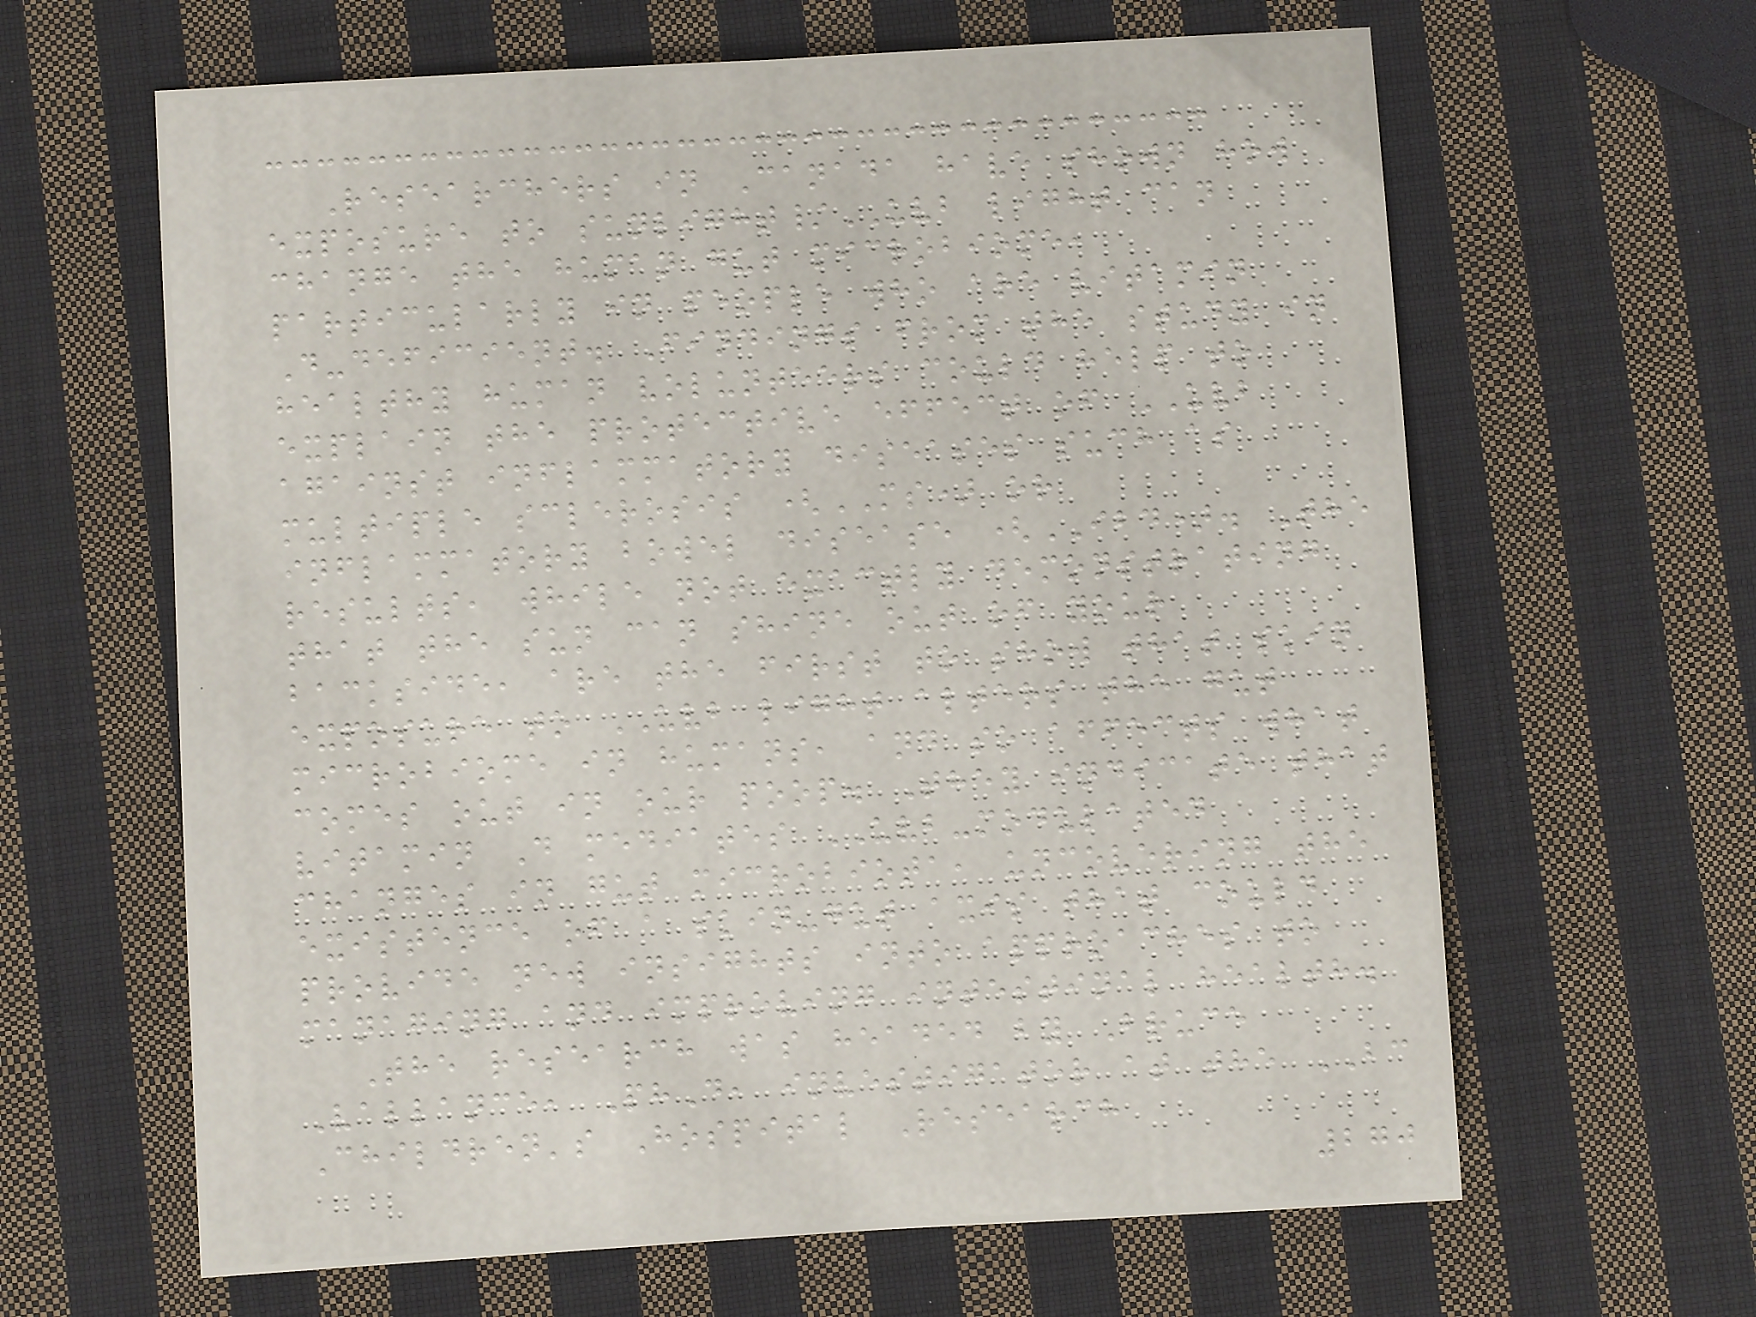Researchers in Canada have shown how
exposure to sunlight/UVB light can
change the human gut microbiome,
particularly in people who are vitamin
D-deficient. Findings from the study in
healthy human volunteers could help to
explain the protective effect of UVB
against inflammatory diseases such as
multiple sclerosis (MS) or
inflammatory bowel disease (IBD). The
results, while not exactly demonstrating
that the sun can shine out of your
backside, are the first to show that skin
exposure to UVB light alters the gut
microbiome in humans, and so affects what
comes out in our poop. They indicate that
vitamin D mediates UVB-modulated
changes in gut microbiota, uncovering the
existence of a skin-gut axis that could
provide new insights into approaches to
managing and improving intestinal health.
The research was headed by Bruce
Vallance, PhD, investigator at the BC
Children's Hospital Research
270
